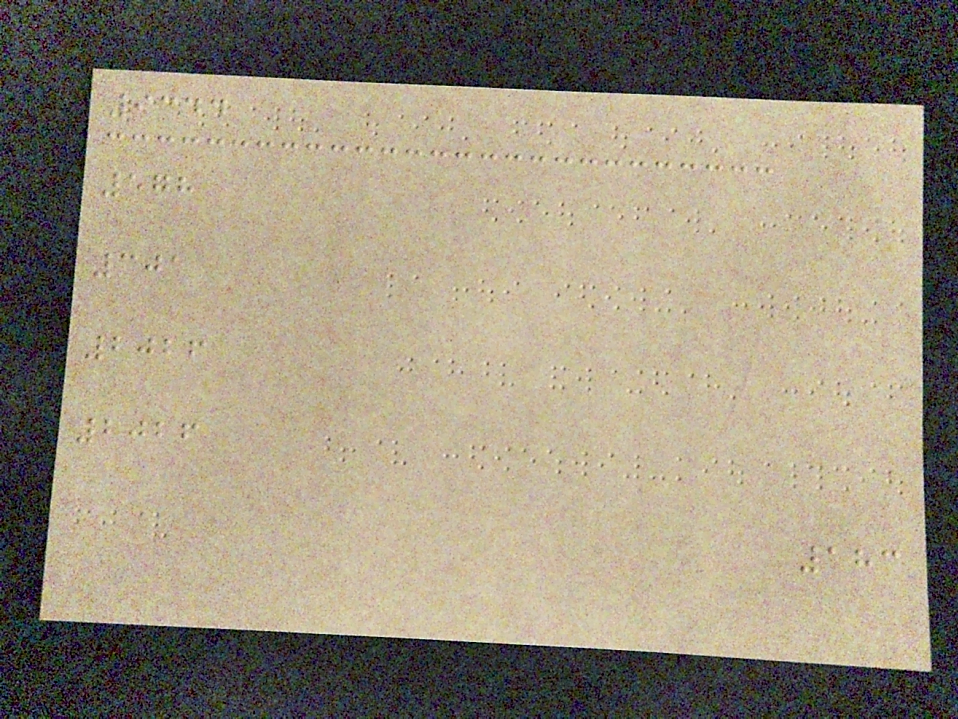9344
578
301
2026
2026
183
